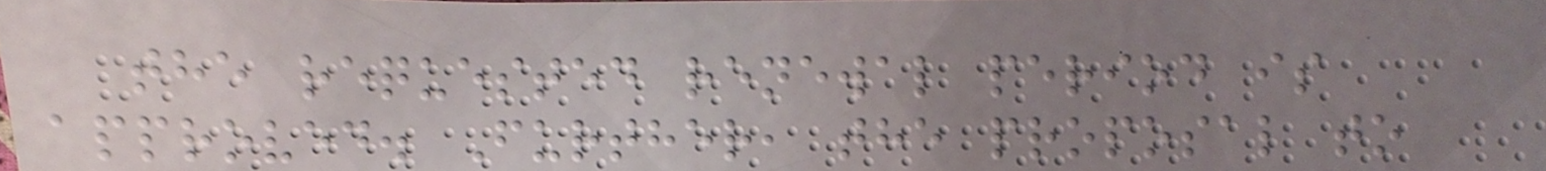the requested renewal period is
approved. Further, the proposal to
